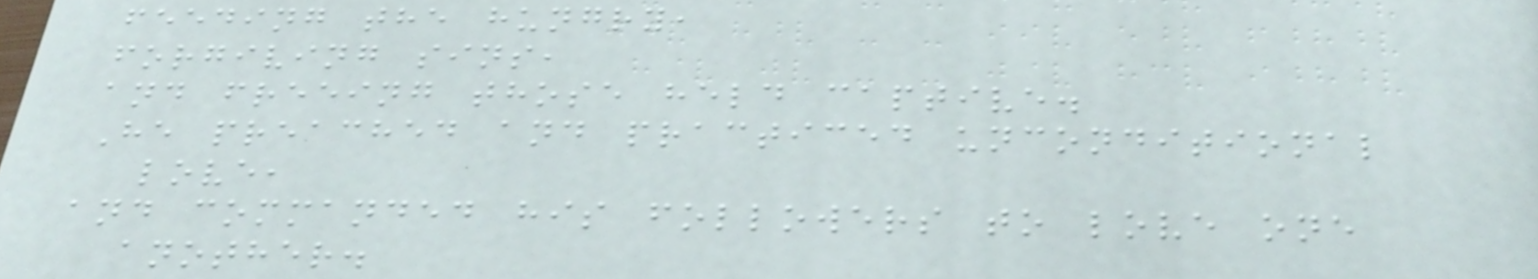feeding the hungry,
forgiving sins,
and freeing those held captive.
He preached and practiced unconditional
love,
and commanded his followers to love one
another.
